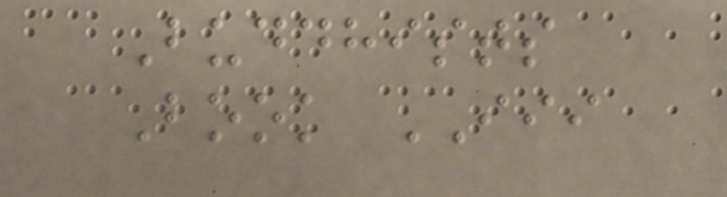Buddhists
Book III
